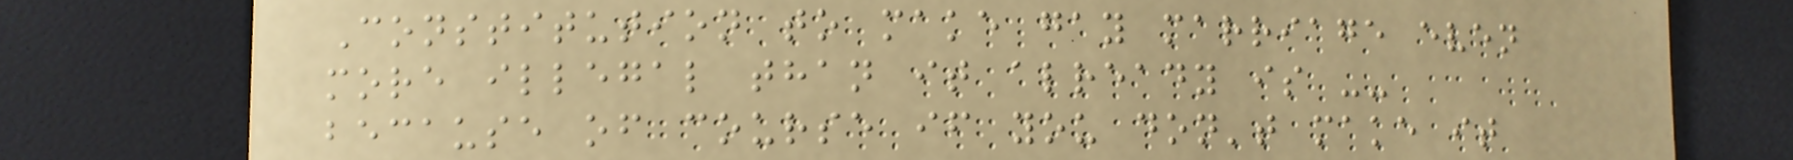Constitution to make gay marriage even
more illegal than it already is --
because of course if you don't make it
